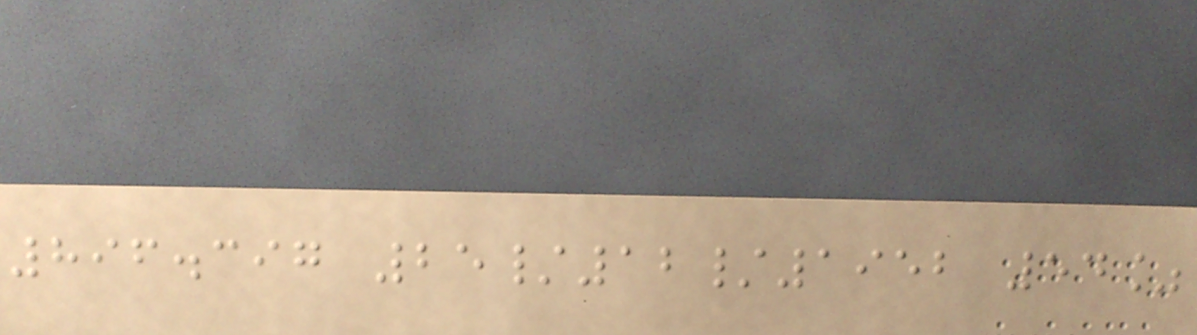896.397 25/12/1952 54%
